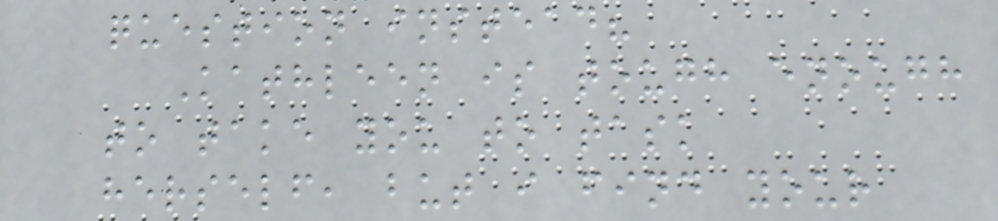question instead?
Kathleen is tough enough
to take you to task
herself, but i find your
